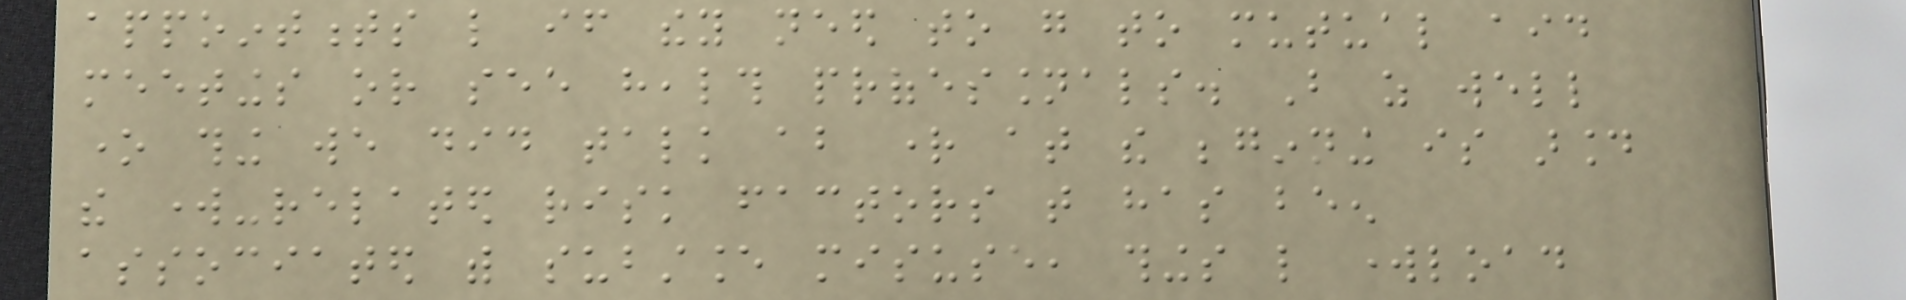appointments like if they need to go to mutual aid
meetings or see health professionals. But as well
one thing we did talk about right at the beginning is around
the work-related risk factors that has been
associated with substance misuse, things like workload
